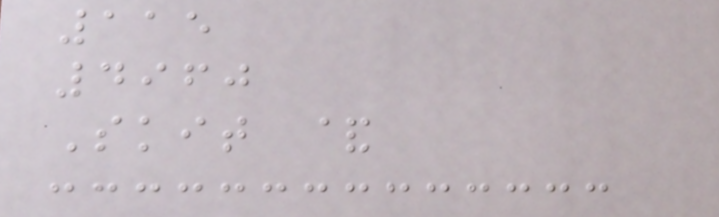115
4960
Skit &
